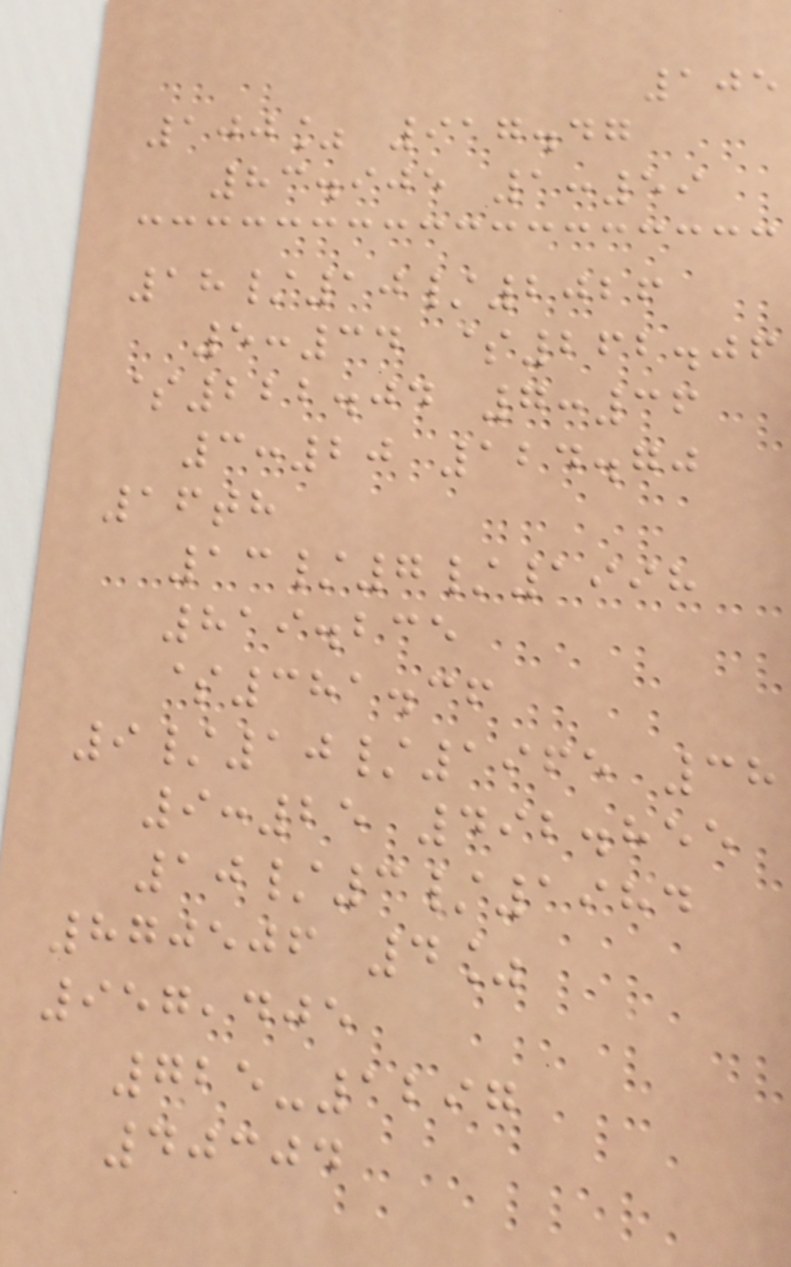105
100% 917.47
83.905 1:59
18/10/2026
5:34 $262.06
$222.04 7:36
3:20 124.70
16th
13/7/1998
819.235
$381.36
9/10/1965 38
9:25 492.855
10/3/1984
870506 4%
957,405
725-1297
40304
